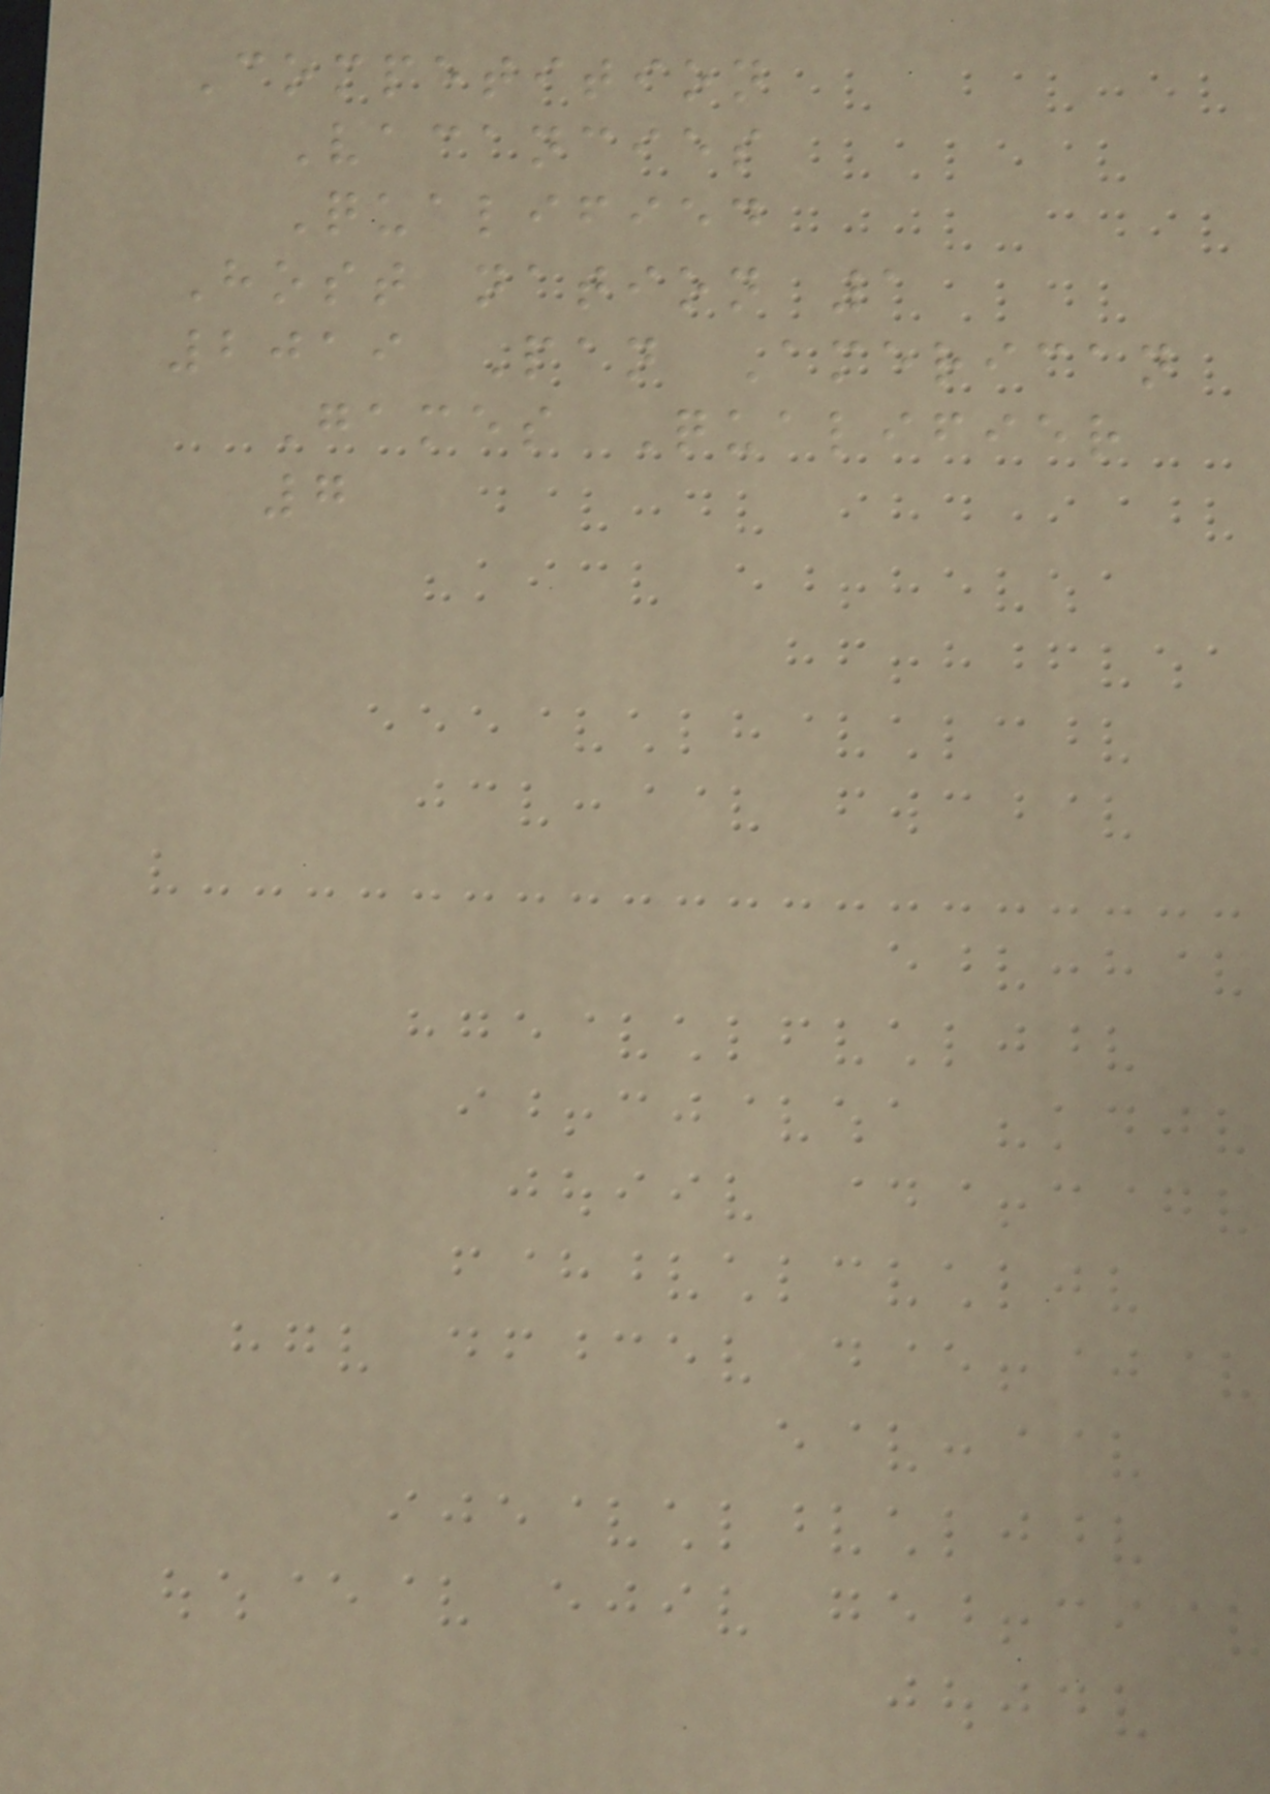Competition
Vacancies
Qualified
Host nation 1
2019 Pan American
Games Qualifier
7
